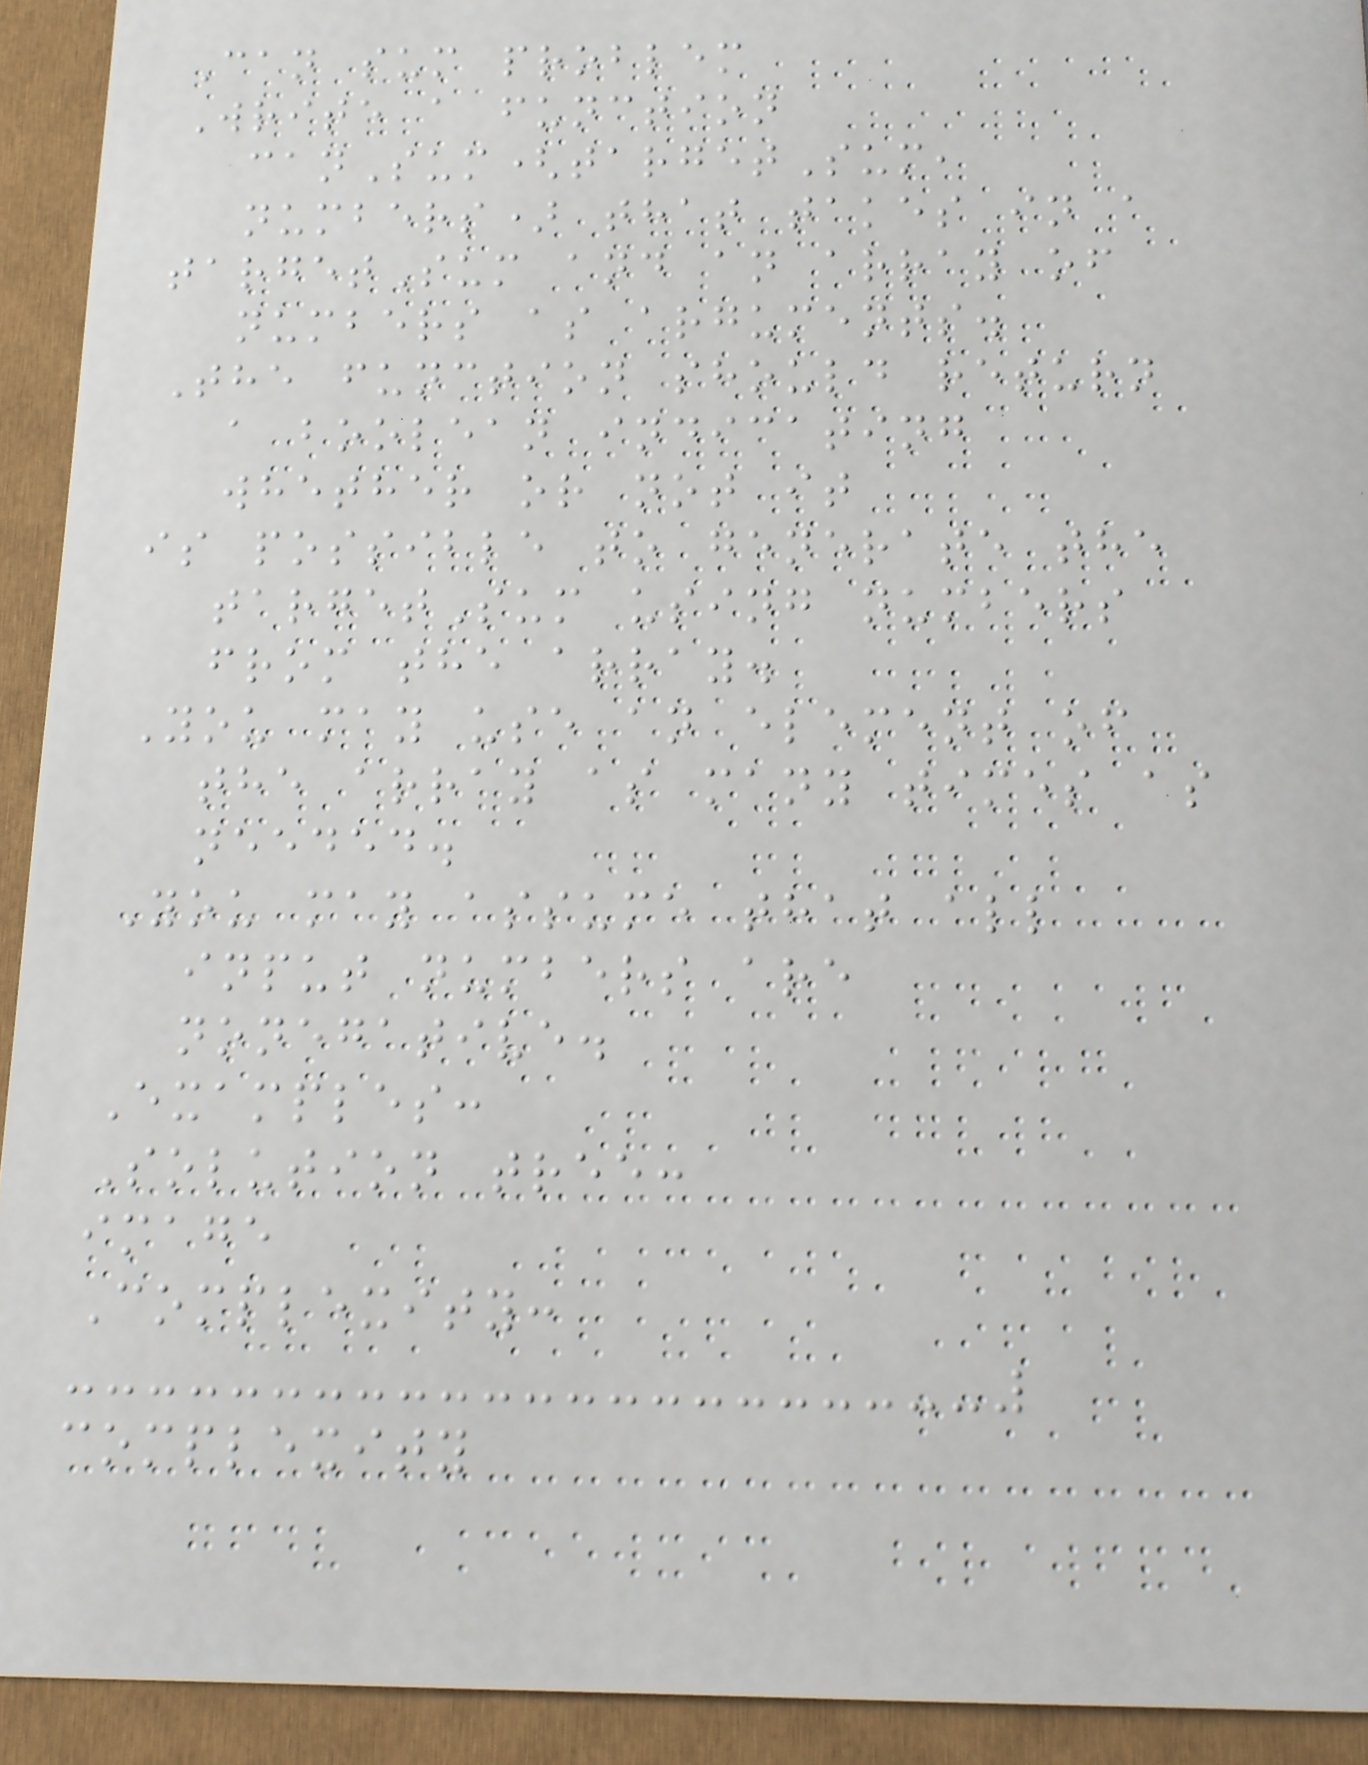Can sum problem
Write a function
canSum(targetSum,
numbers) that takes in a
targetSum and an array of
numbers as arguments.
The function should return
a boolean indicating
whether or not it
is possible to generate the
targetSum using numbers
from the array.
You may use an element of
the array as many times as
needed.
You may assume that all
input numbers are
nonegative.
Examples:
Solution tree:
image
Complexity:
complexity
